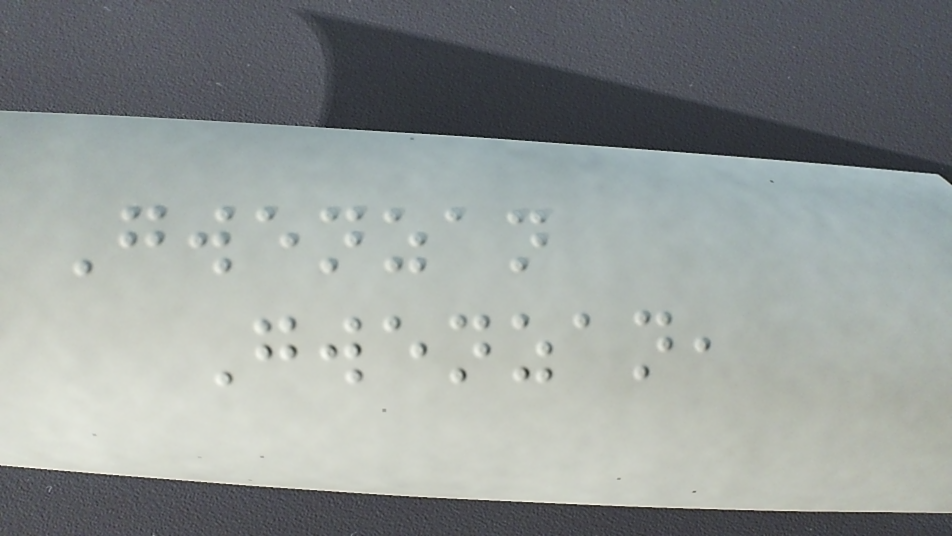Gwenzan
Gwenzan,
